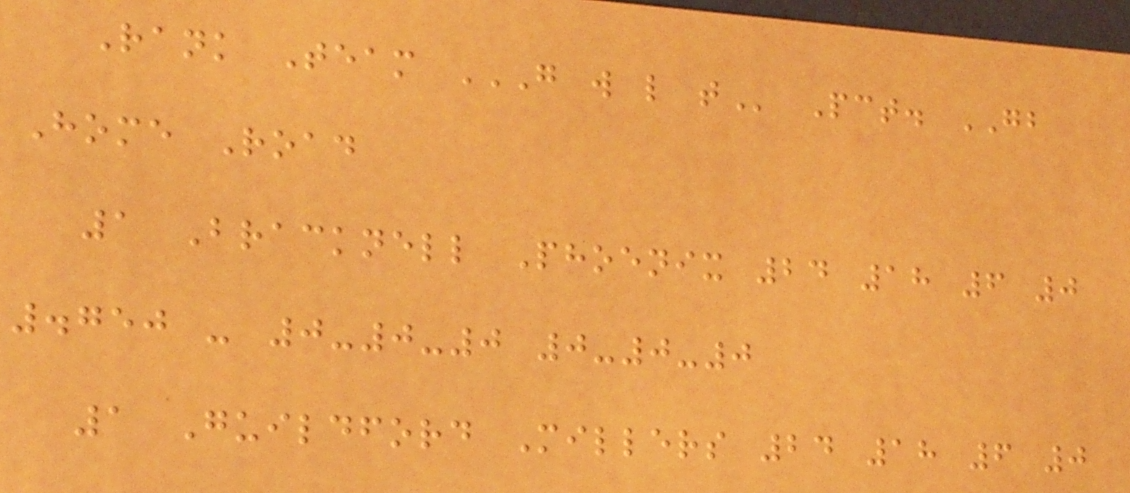Rank Team G W L T Pct. GB
Home Road
1 Bracknell Phoenix 24 18 6 0
.750 - 0-0-0 0-0-0
1 Guildford Millers 24 18 6 0
